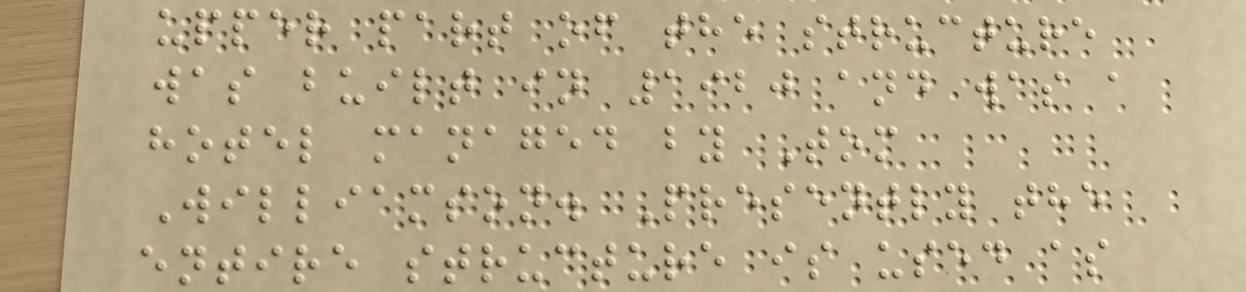upper part of the structure
was built in 1920 and was a
hotel managed by Tom
Williamson. Presently the
entire structure is used as
